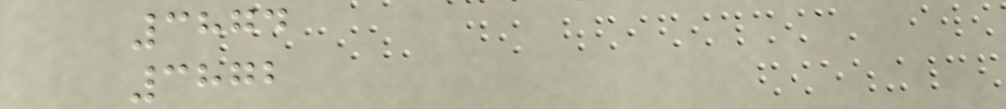3874
3872
